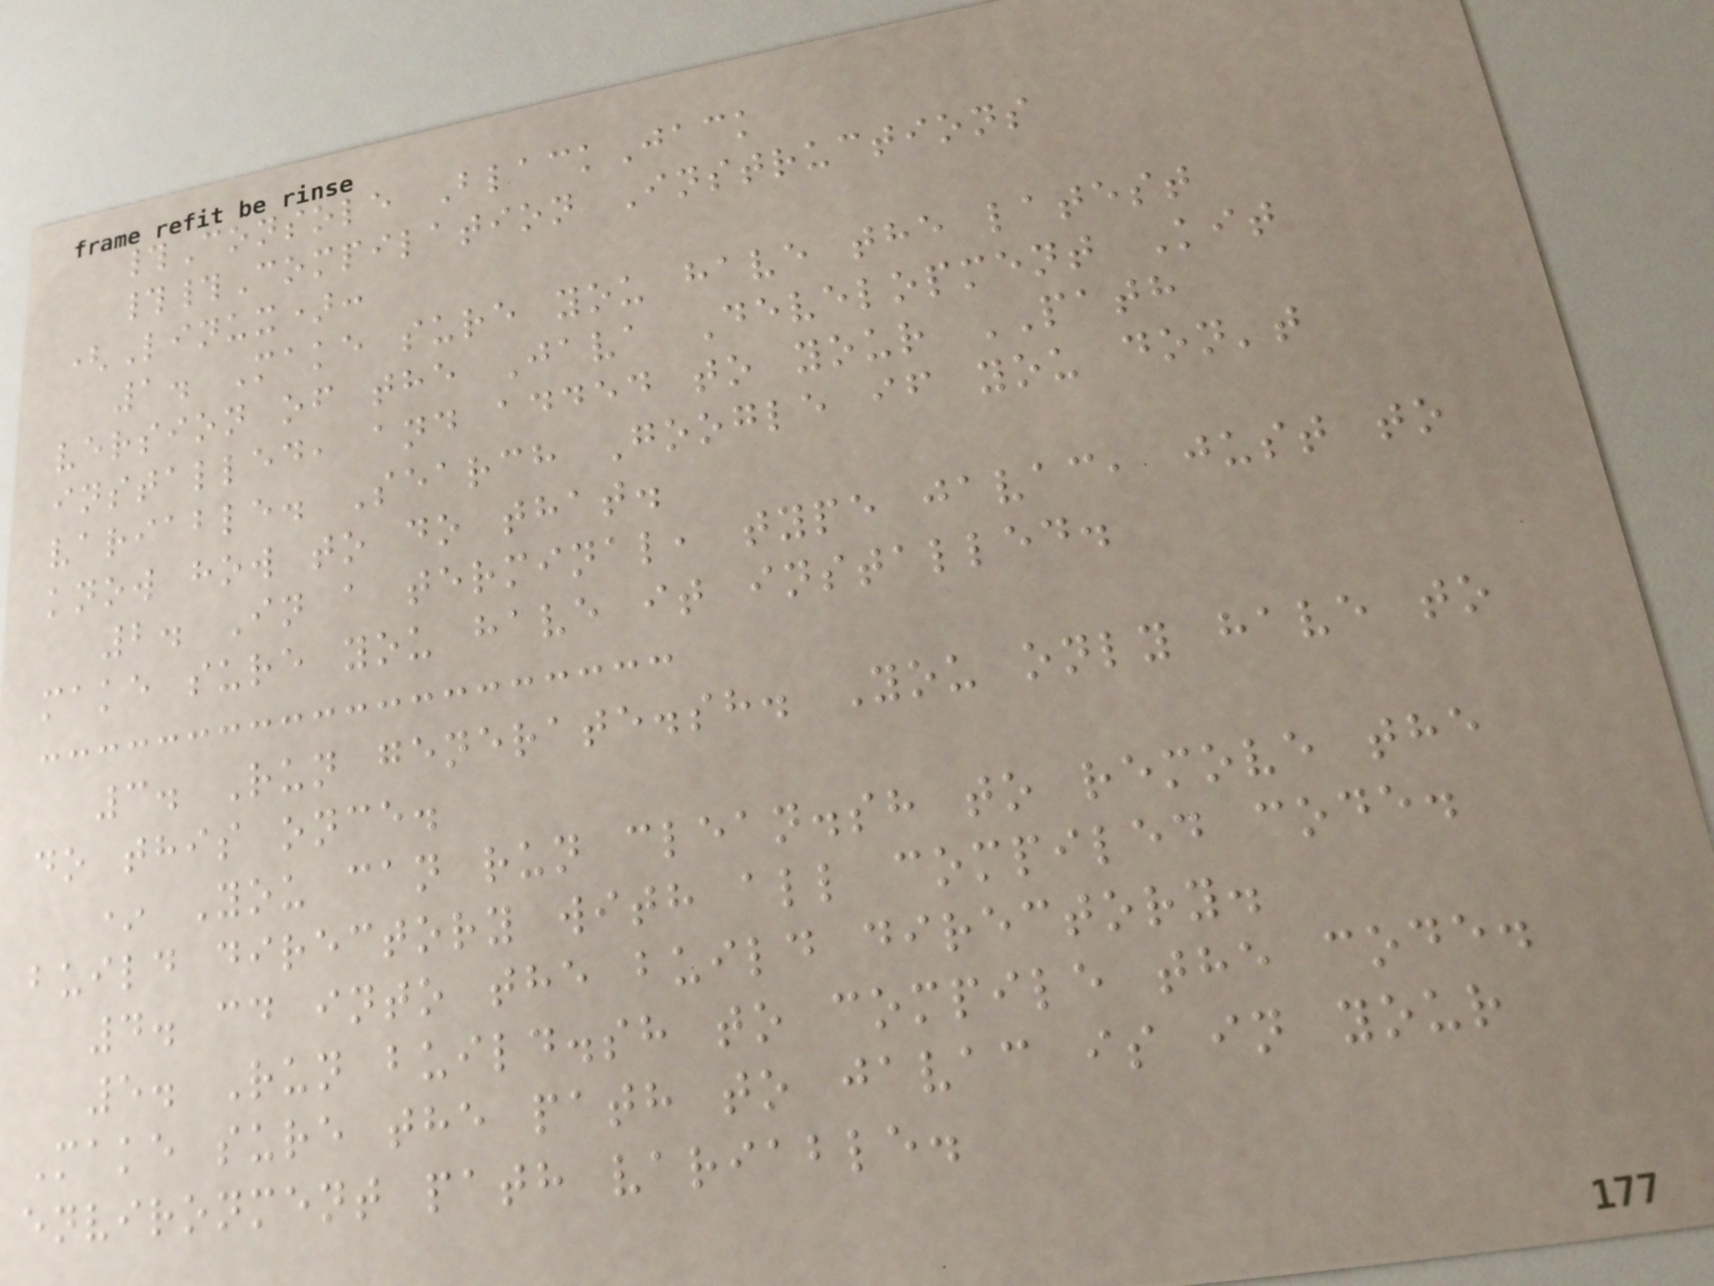#Console BlackJack
##Compilation Instructions
(Linux):
1. Make sure you have the latest
version of the Java Development Kit
installed, and added to your PATH
variable. Search Google if you don't
know how to do that.
2. In a terminal, type javac, just to
make sure you have it installed.
3. Run generate.sh. You only have to
do this once.
* You can run clean.sh to remove the
build directory with all compiled code.
4. cd into the build directory.
5. Run build.sh to compile the code.
Make sure the path to javac is in your
environment path variable.
